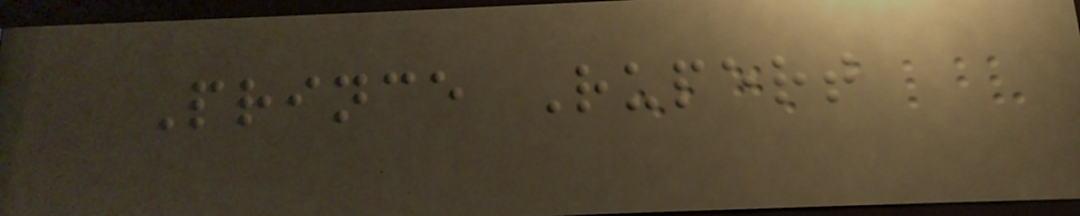Prince Rupert
